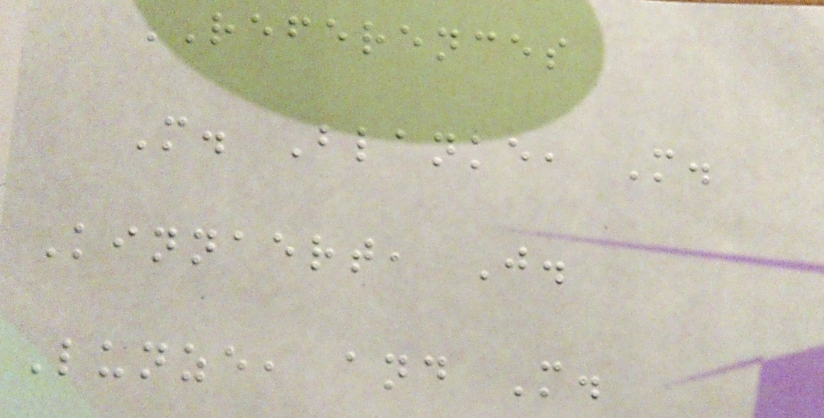REFERENCES
M. Blanke, M.
Kinnaert, J.
Lunze, and M.
